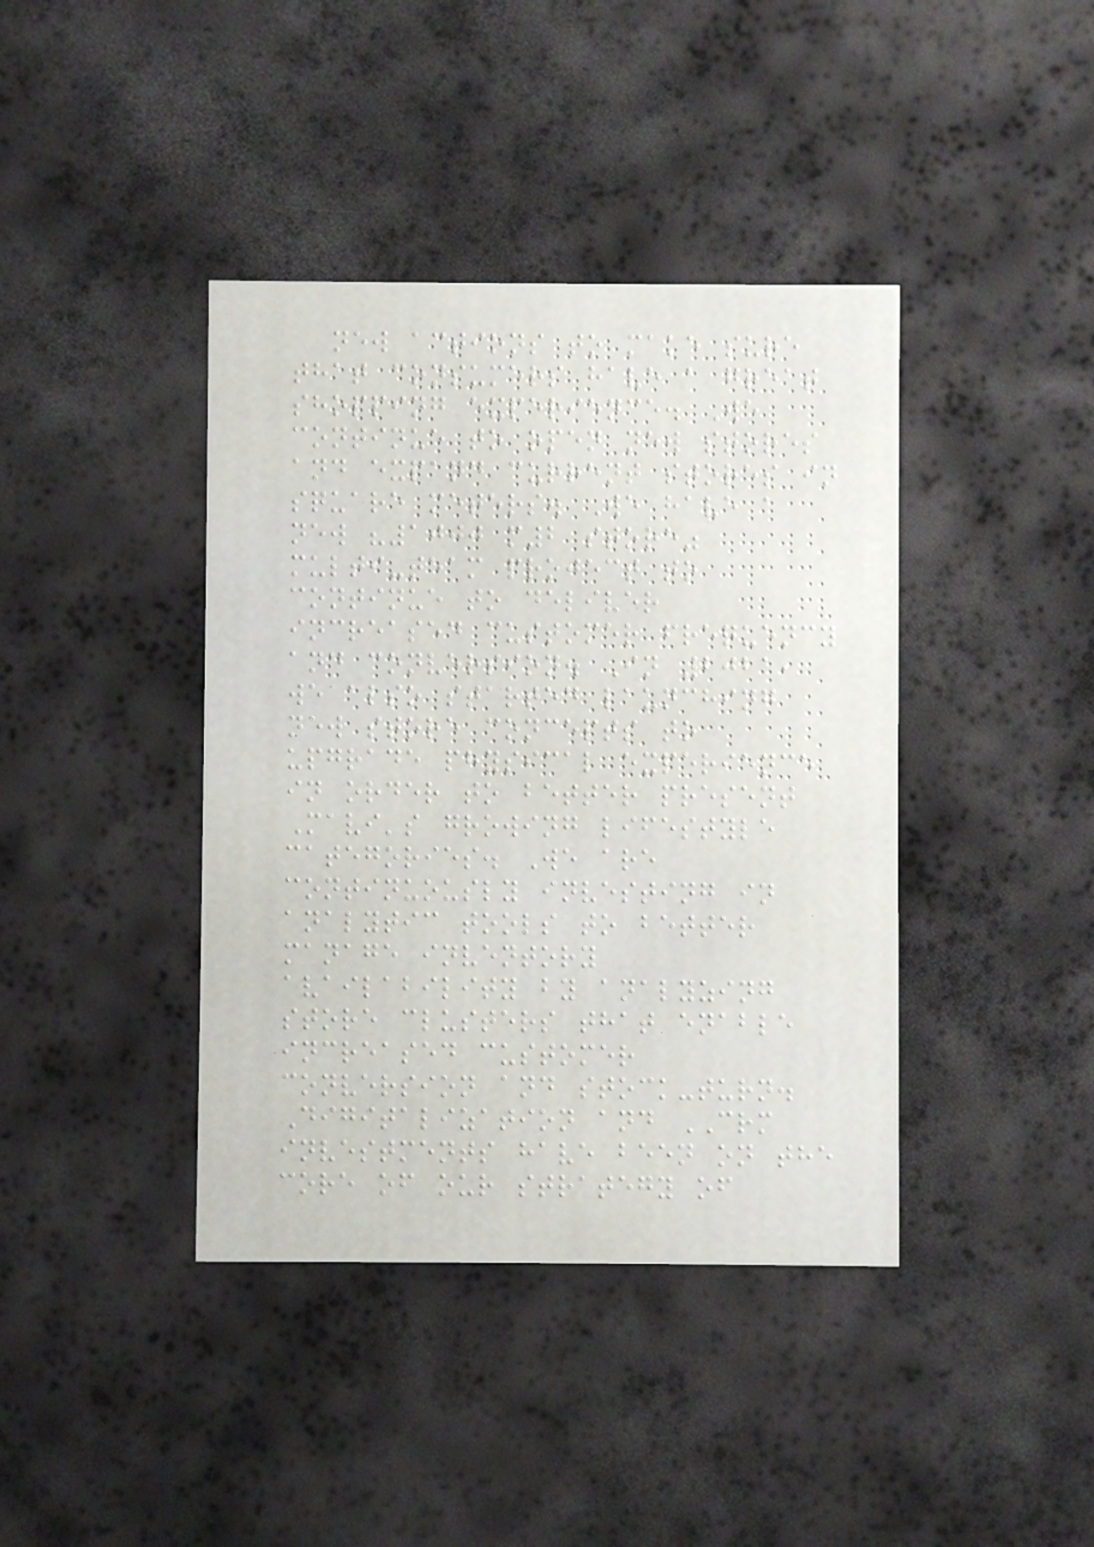new actions to make sure
that consumers have a great
shopping experience. We
continue to open new stores
and expand current stores in
square meters. We have a
new "1000 m2 store"
multi-team project to
continue to deliver
increased customer frequency
and conversion. In 2021,
we also started launching
new store concepts to
upgrade physical experience
in order to better present
Mavi's growing lifestyle
categories. We are
continuously investing in
analytic tools to better
manage inventory
availability by analyzing
store clusters that enable
increased customer
conversion and stock-turn.
Digitalization and CRM
investments have been on the
core of our strategy of
